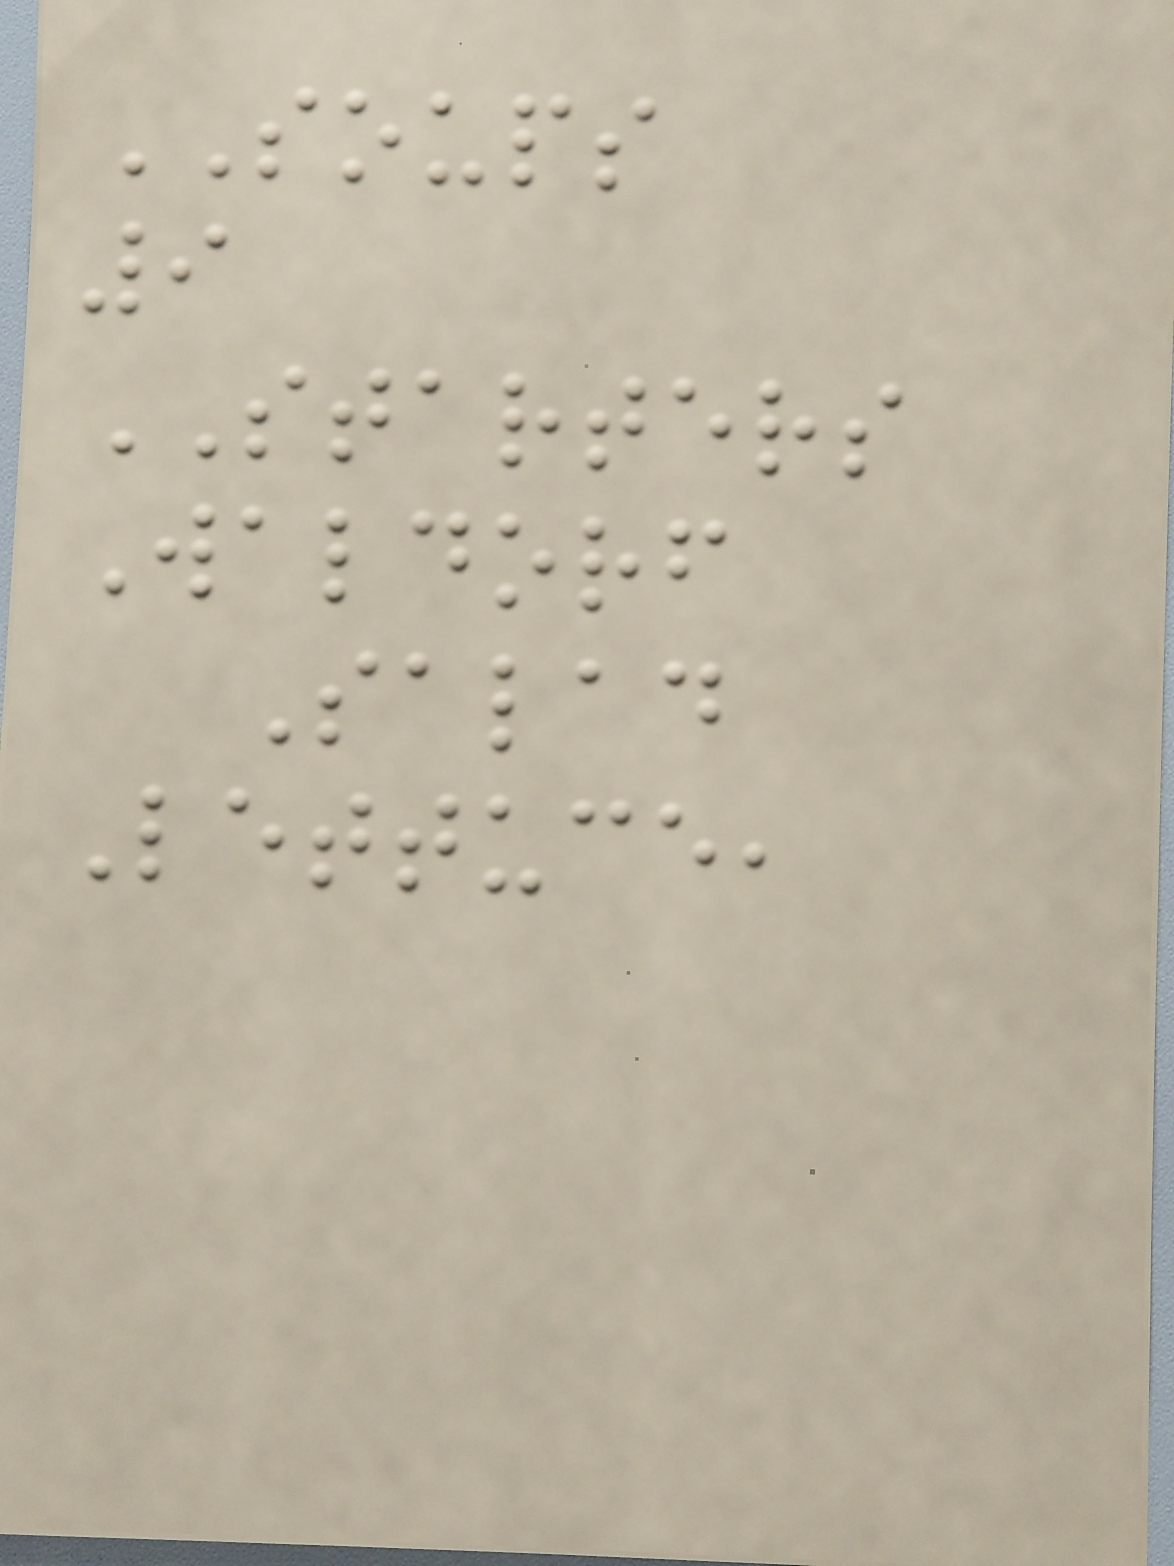SOUPS
9
STARTERS
Waldorf
Salad
Lettuce,
